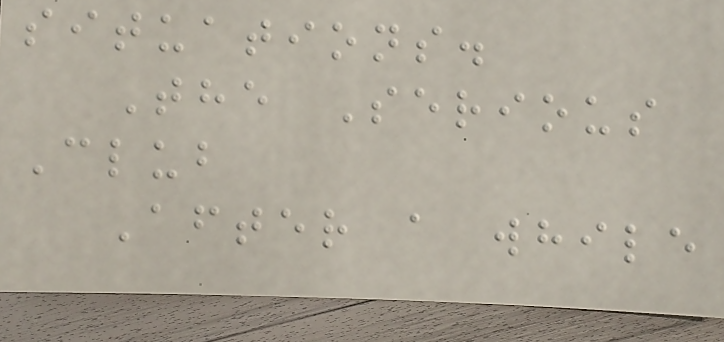situations.
The Serious
Club
After a while
